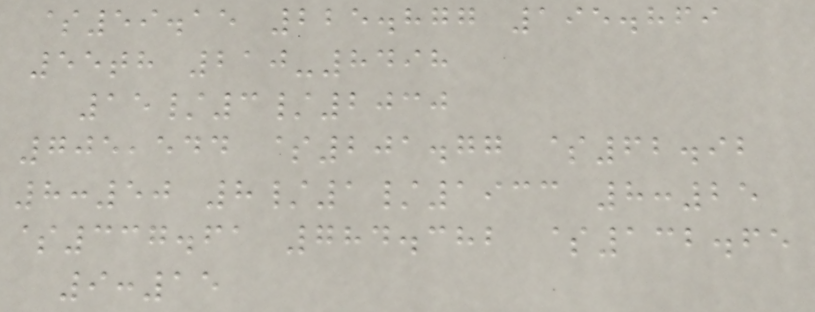$59.15 225.877 195.869
55th 210-8498
15/3/2030
705,544 $201.77 $62.92
8:50 8/1/1933 8:25
$337.61 784.382 $132.65
9:15
